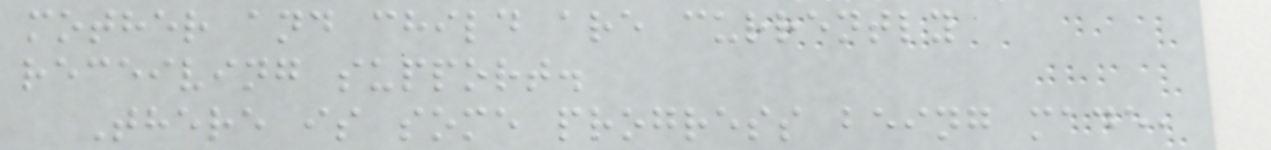mother and child are currently
receiving support.
There is some progress being made,
